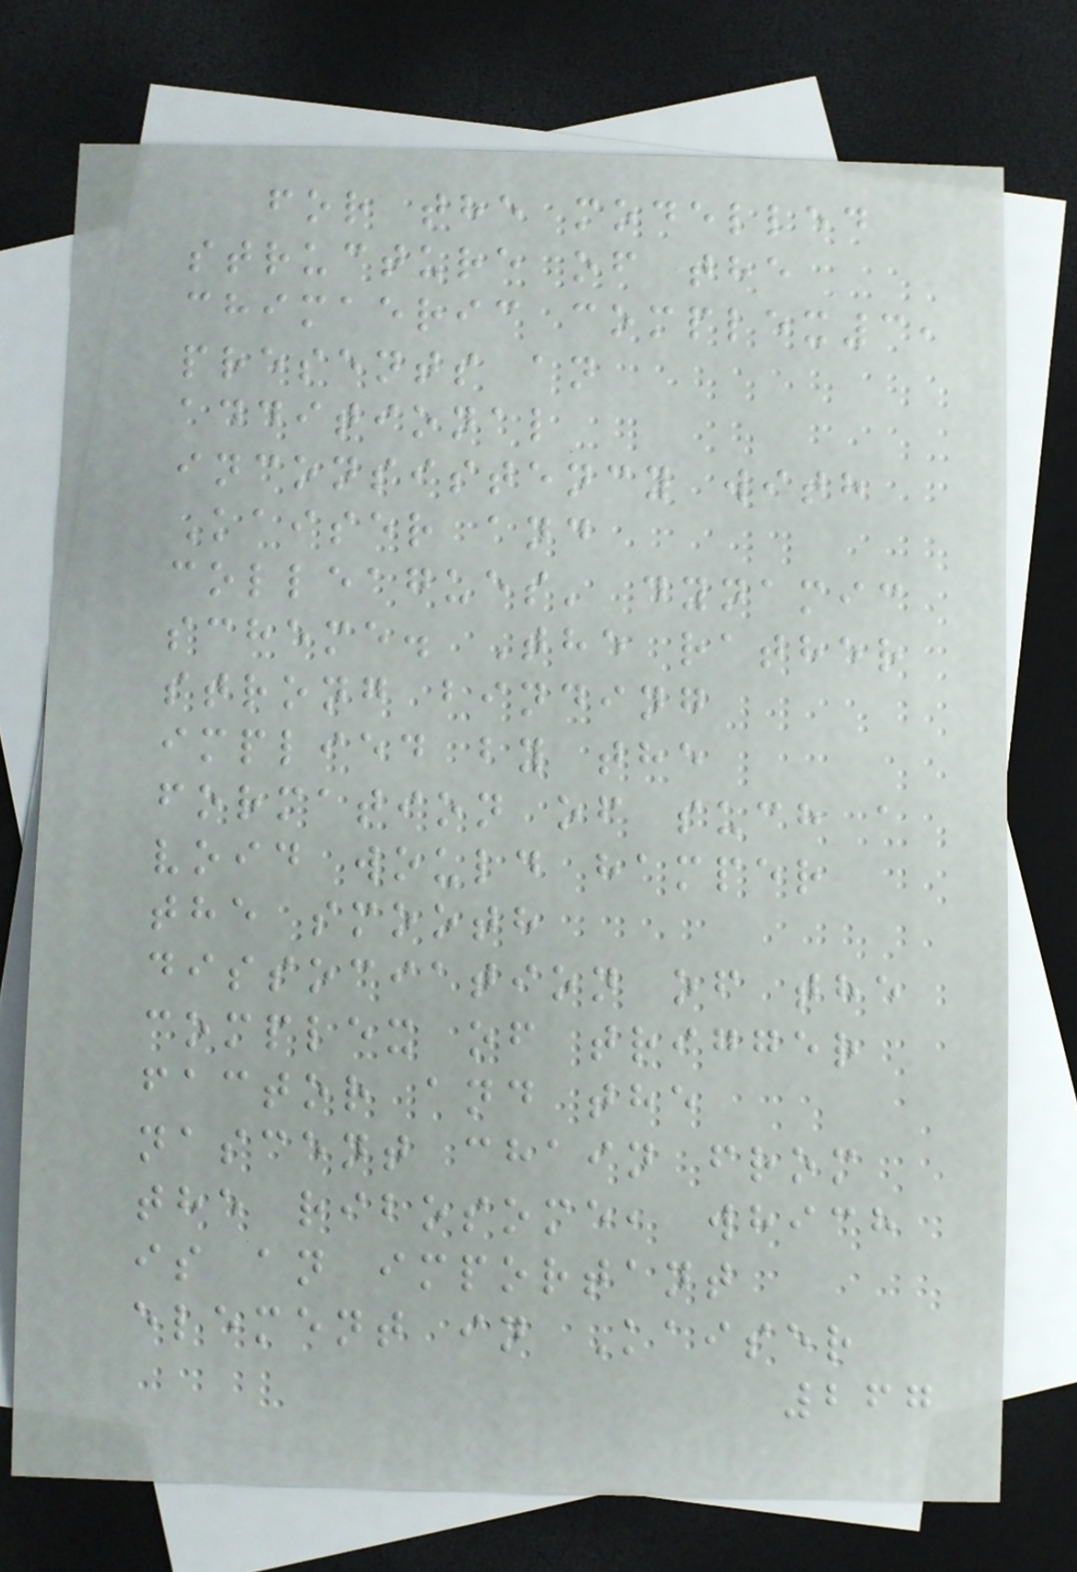for the modelled
structure of the
chimaeric complex3,
presents an
additional
inconsistency with
Kaiser and
colleagues' dynamic
scheme. The rather
strong binding
implied by the
formation of such a
void would hamper
the smooth
dissociation of the
complex of trigger
factor and the
nascent chain from
the ribosome, which
is an important
element in Kaiser
267
